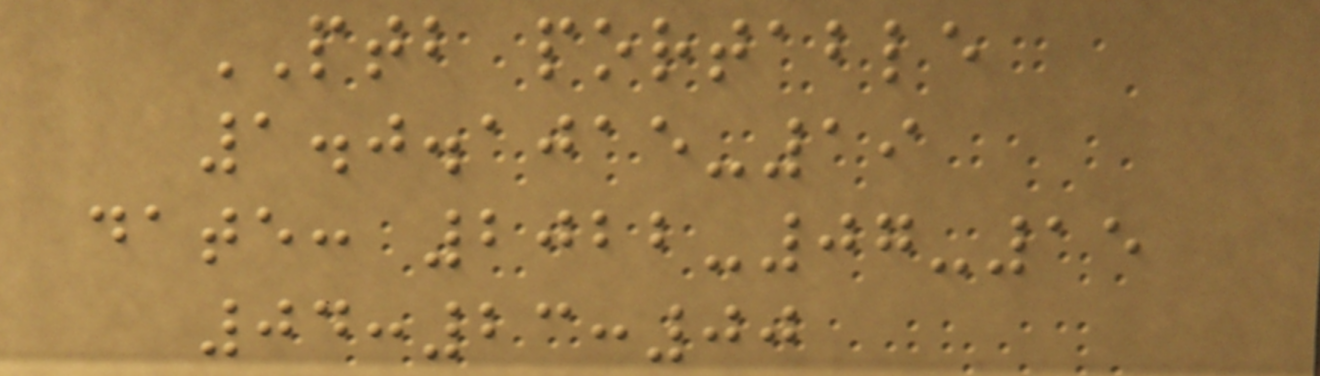PTB portable
1.0.1015-19
date: 2022-07-15
04:23:00
